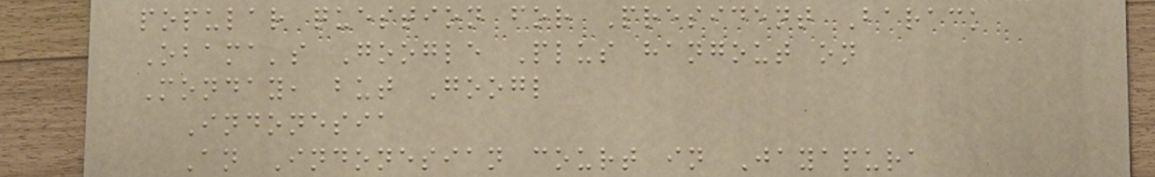popular question for President Barack
Obama's Google Plus hangout on
Monday, but Googl
Indonesia
An Indonesian court in Jayapura
